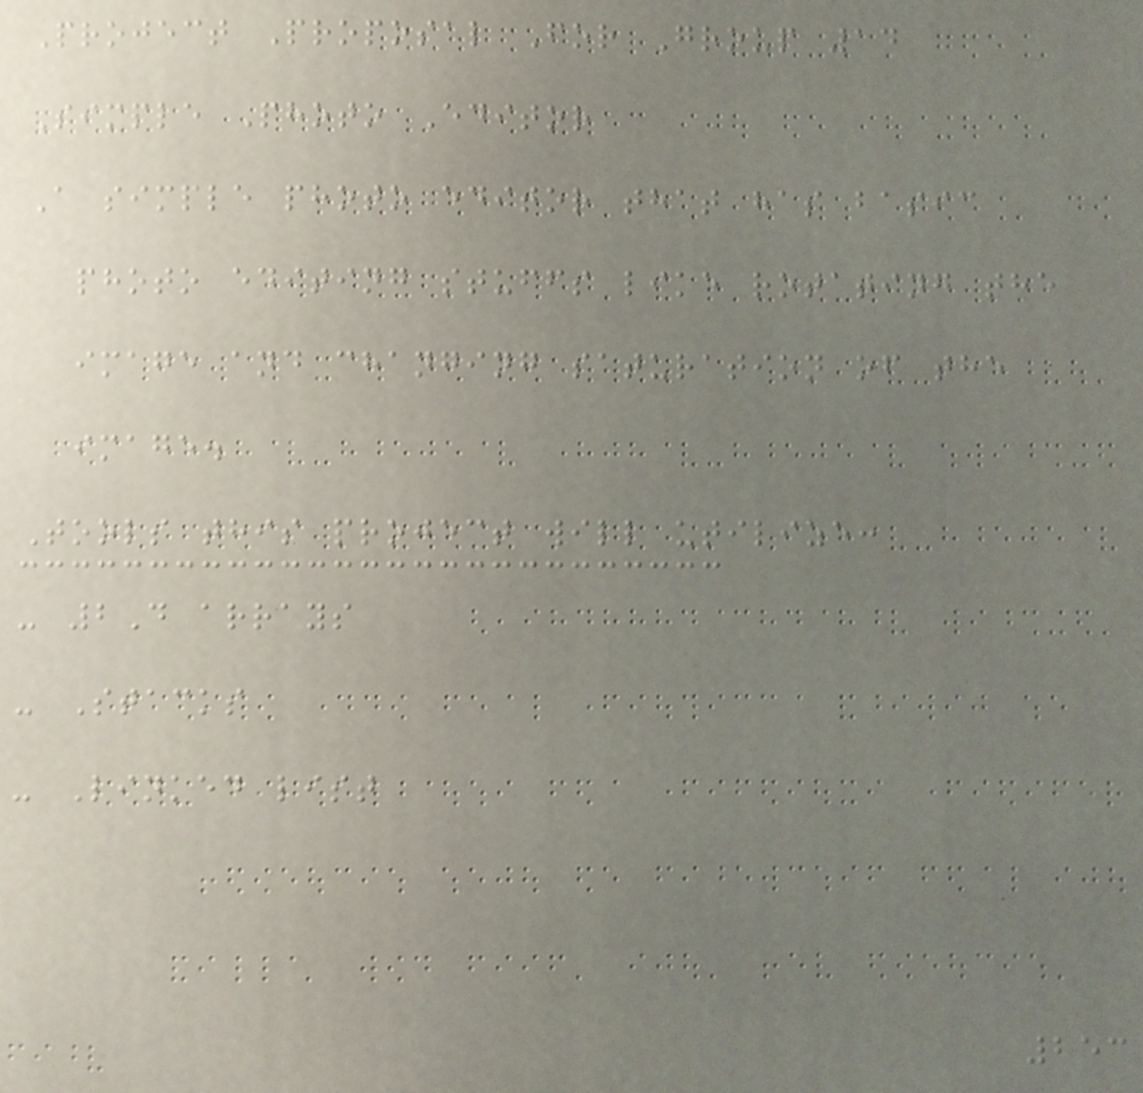Project Proposal For Group 14
Simple Photo Editor
A simple photo editor that has basic
photo editing stuffs like rotating the
image and changing saturation of the
image.
Tools this project will utilize:
- 2D arrays
- Stacks
- Linked list
253
